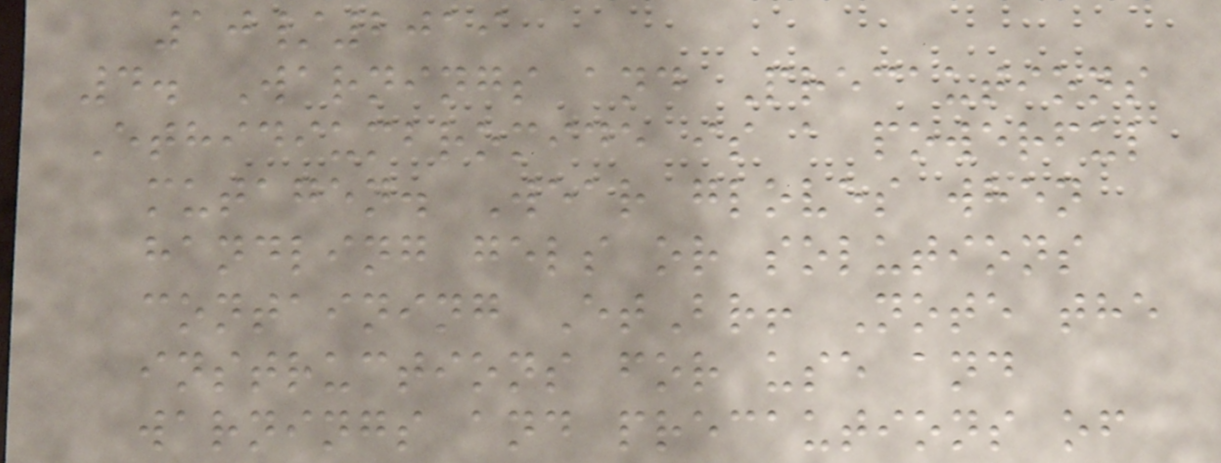10/2019
4. Warnings and Precautions
Ethidiumbromide is a powerful
mutagen. Wear gloves when
handling gels or solutions
containing EtBr! Note the
instructions for use and
warnings and precautions of
